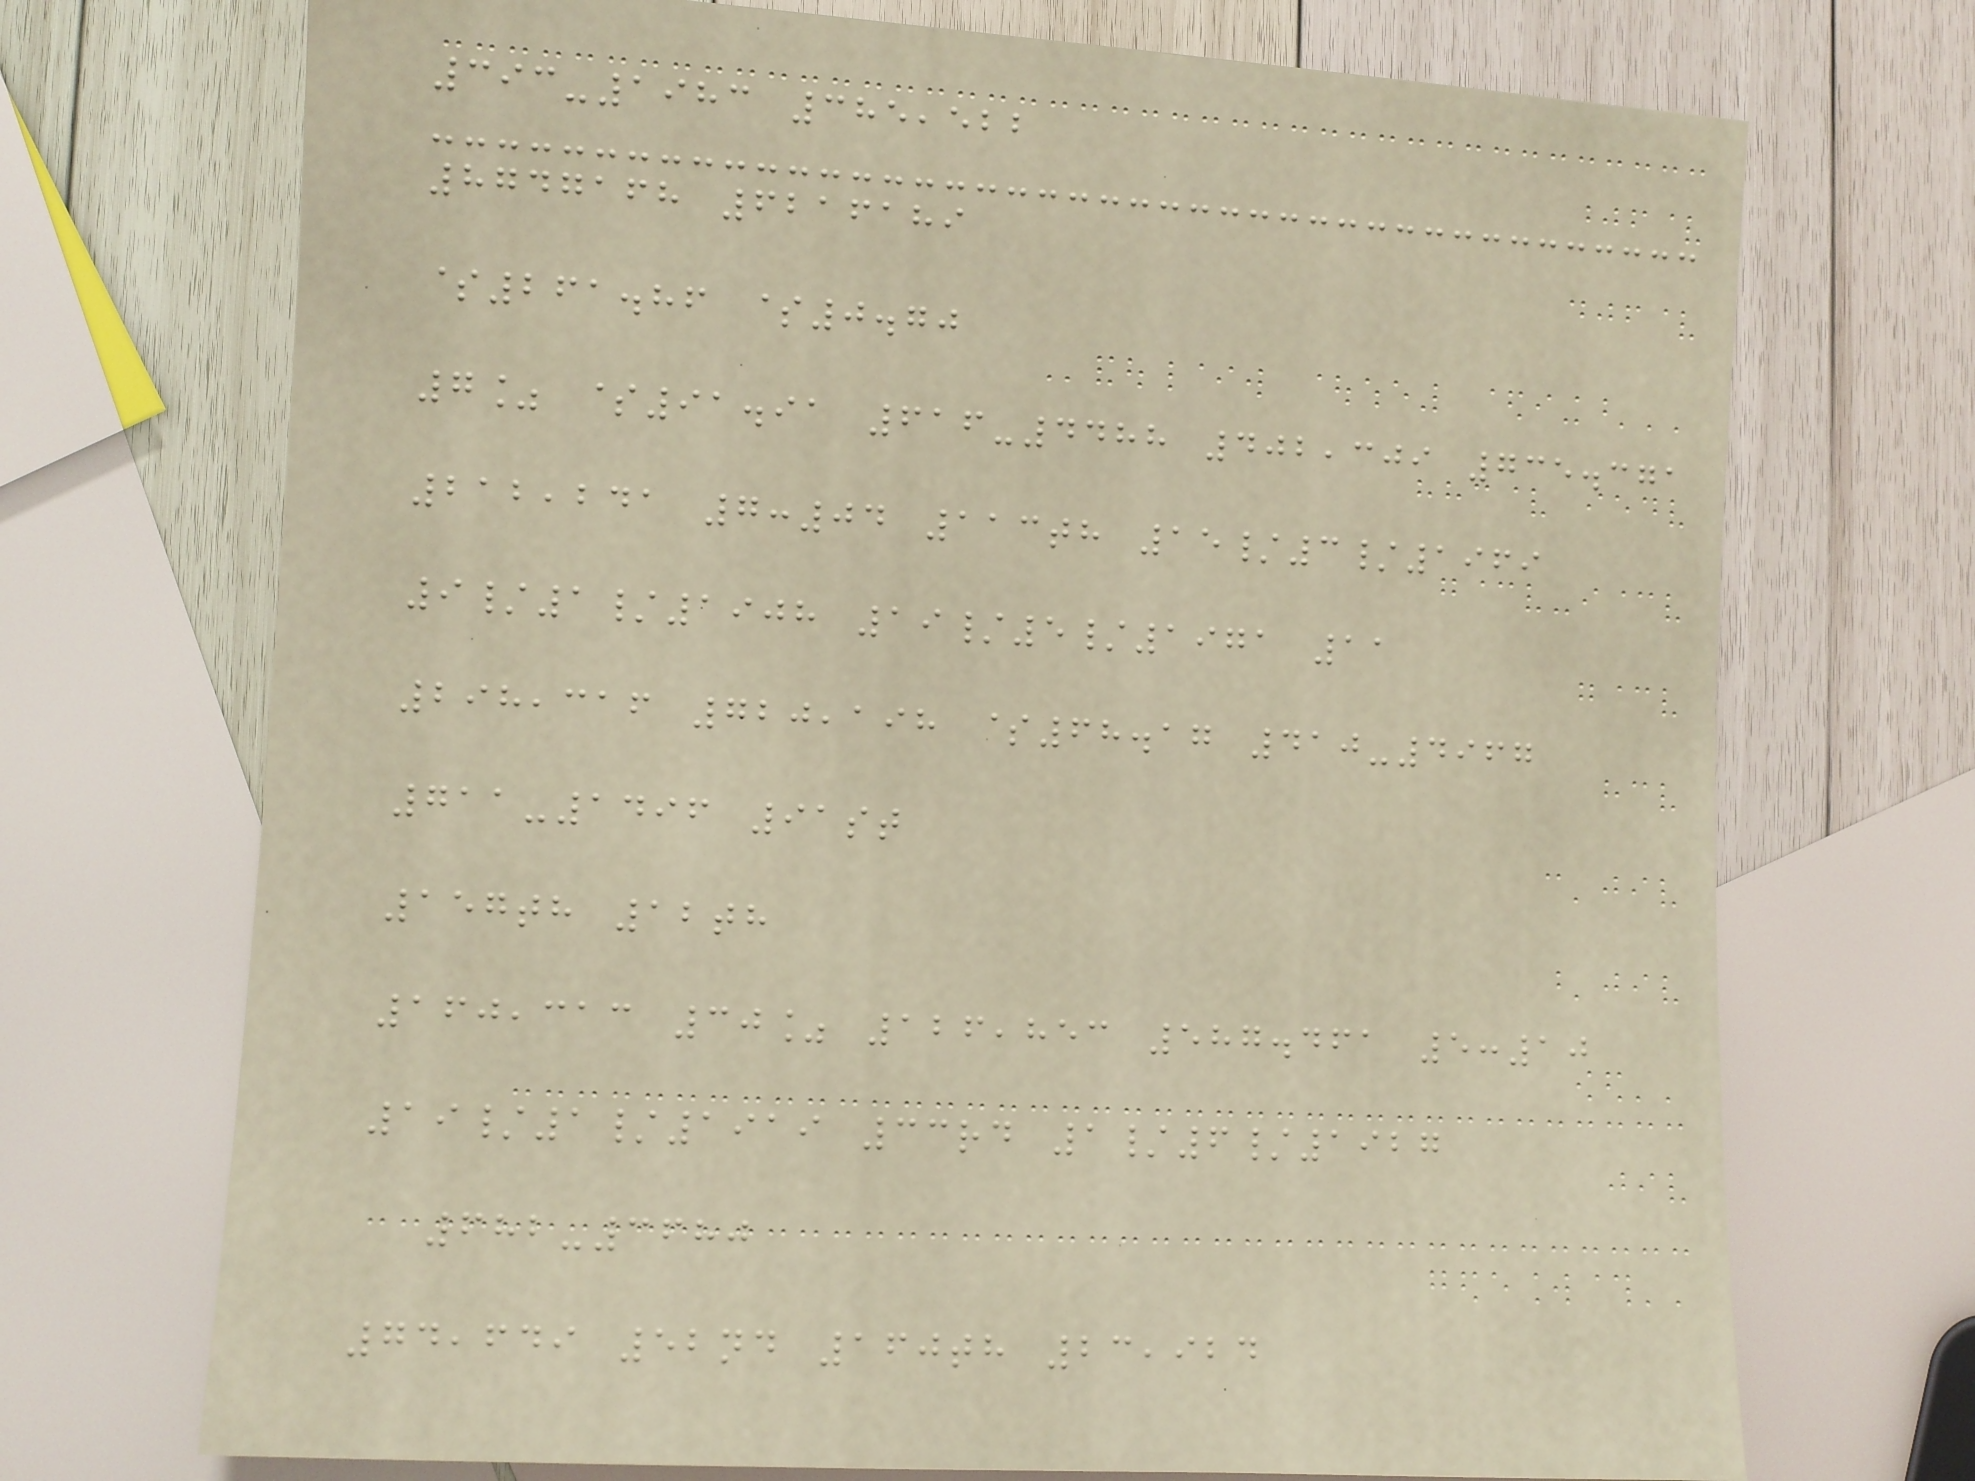393-1983 385,522
8747168 6216189
$261.86 $0.70
7% $91.91 616-4488 402,309 735.371
212,241 7:04 113th 15/3/1969
9/1/1908 19/5/1971 11
298,316 720,198 $68.17 410-4967
711-1496 91st
157th 12th
160,313 30% 126,853 587.461 5:10
19/1/1919 33rd 1/6/1927
682-3680
74,649 52nd 160th 23,924
